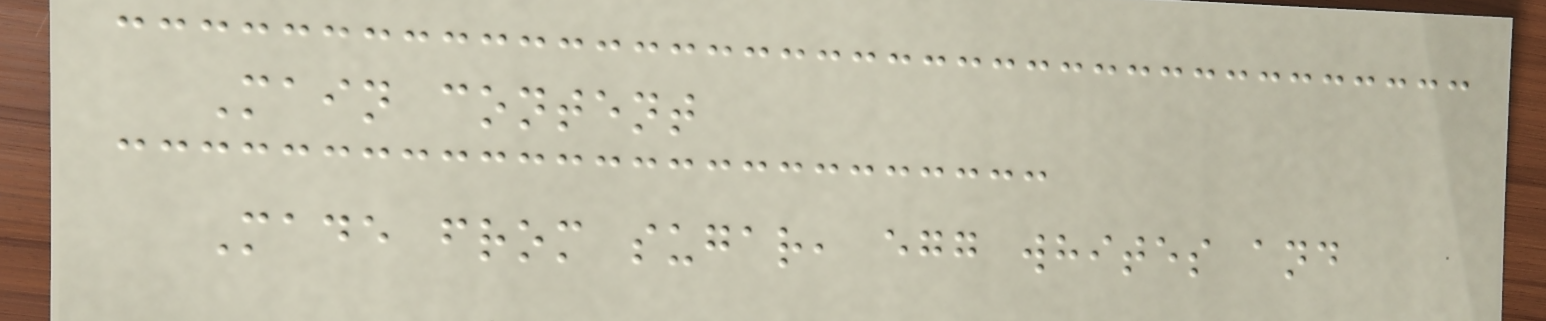Main content
Made from sugar, egg whites and
